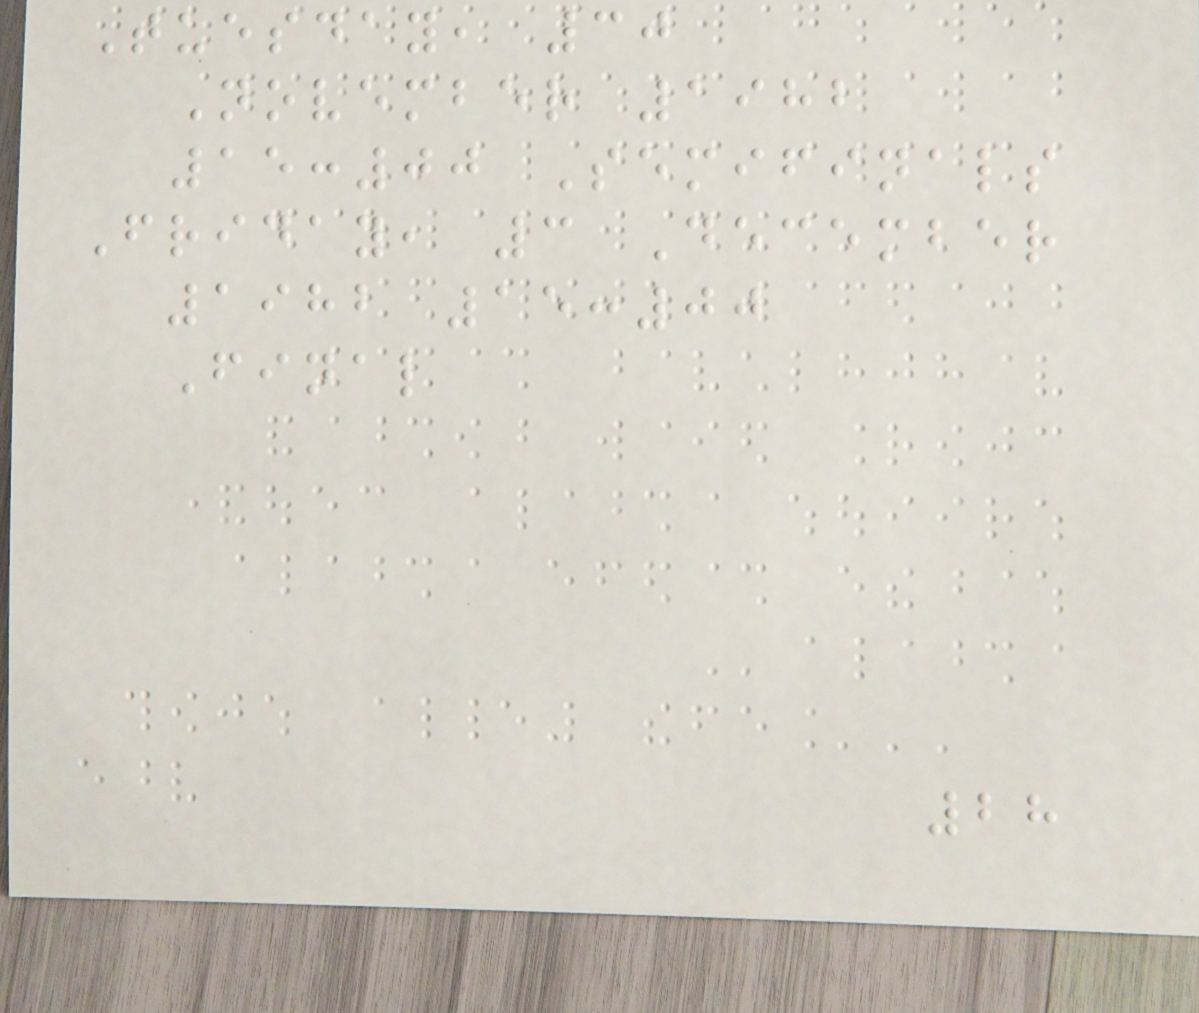Tuesday, 30
November 1982
15:00 Semifinals
Friday, 3 December
1982 15:00
Final
28
